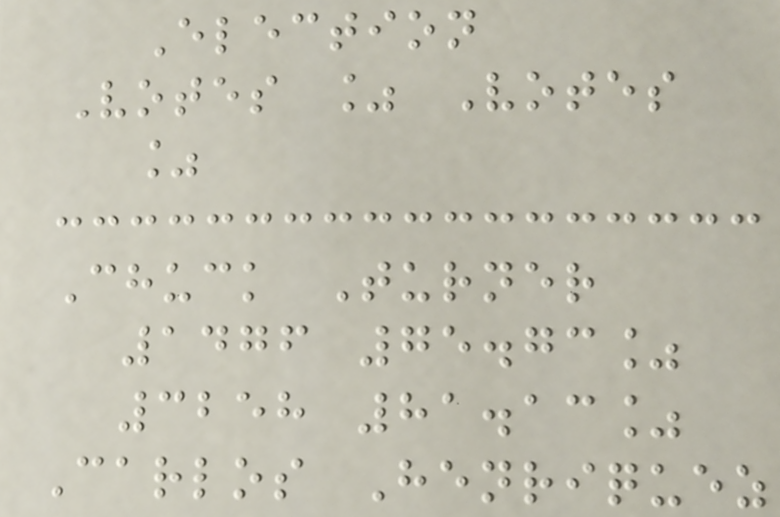Election
Votes % Votes
%
Chuck Turner
1476 75.73%
3258 81.13%
Carlos Henriquez
